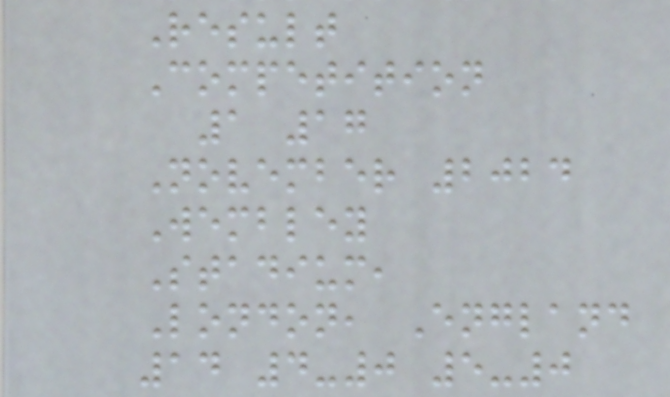Result
Competition
1 17
November 2024
Wembley
Stadium,
London, England
14 4-0 5-0
